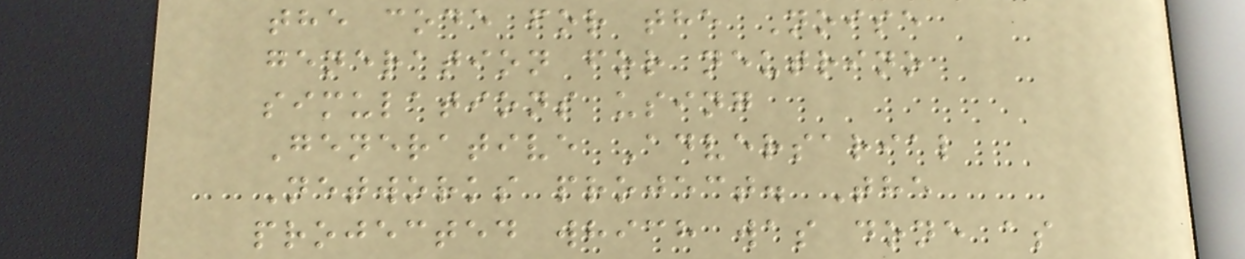the code for the Noise
generation for neutrino
simulations using
Generative Adversarial
Networks project. The
projected which was done as
